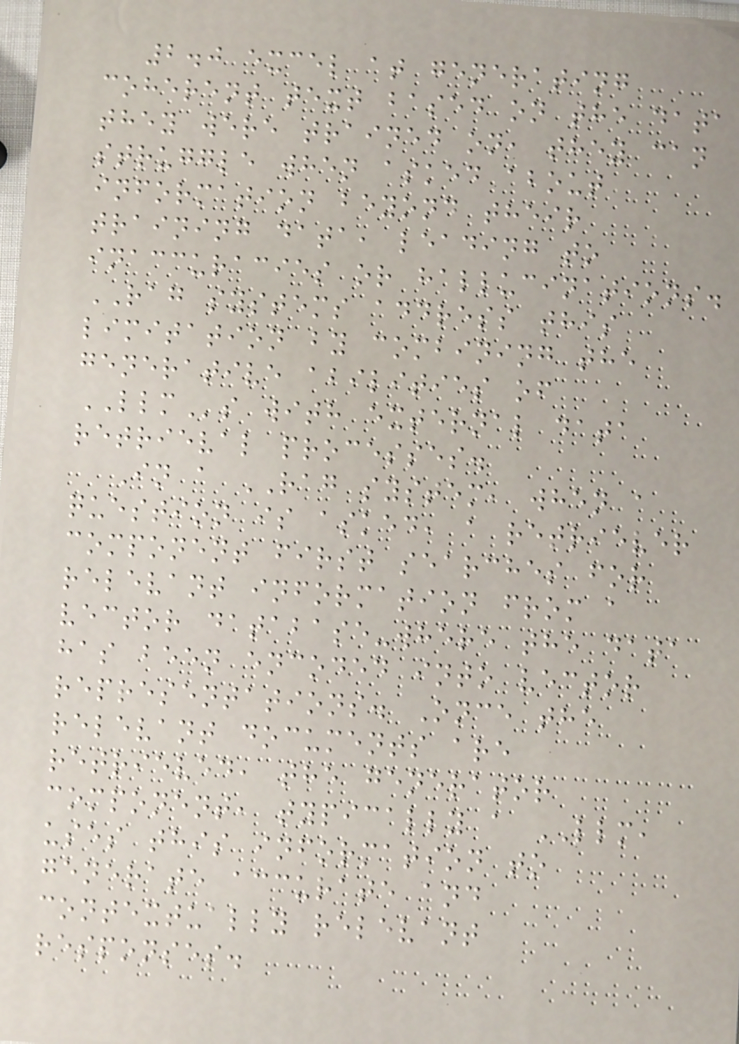2.0 excel at generating
coherent text based on the data
they were trained on, they can
struggle when asked about
information beyond their
training data, leading to
inaccuracies or hallucinations.
RAG systems address this
limitation by combining the
generative abilities of
LLMs with external data
retrieval processes.
In a RAG system, when a
question is asked, a retriever
component first searches for
relevant information from a
vector database-where the data
has been encoded into vector
representations. Once the
relevant documents are
retrieved, the generator
component, typically a LLM,
uses this information to
generate accurate and
contextually relevant
responses.
